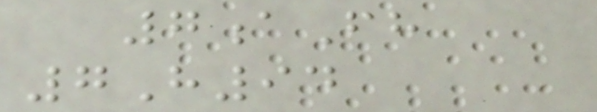7aFh
7H94
